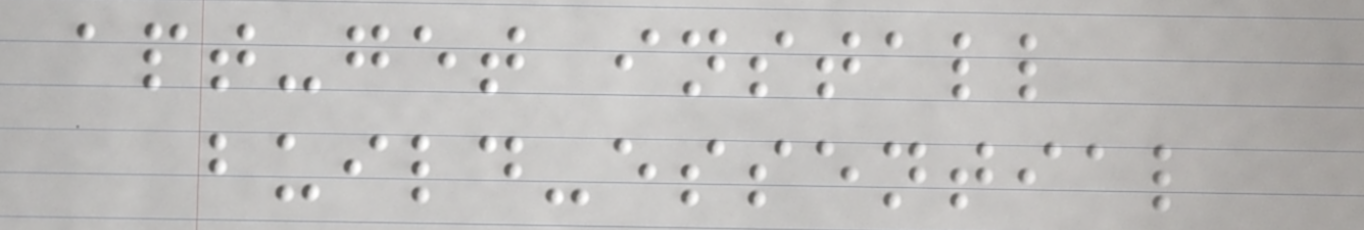apt-get install
build-essential
